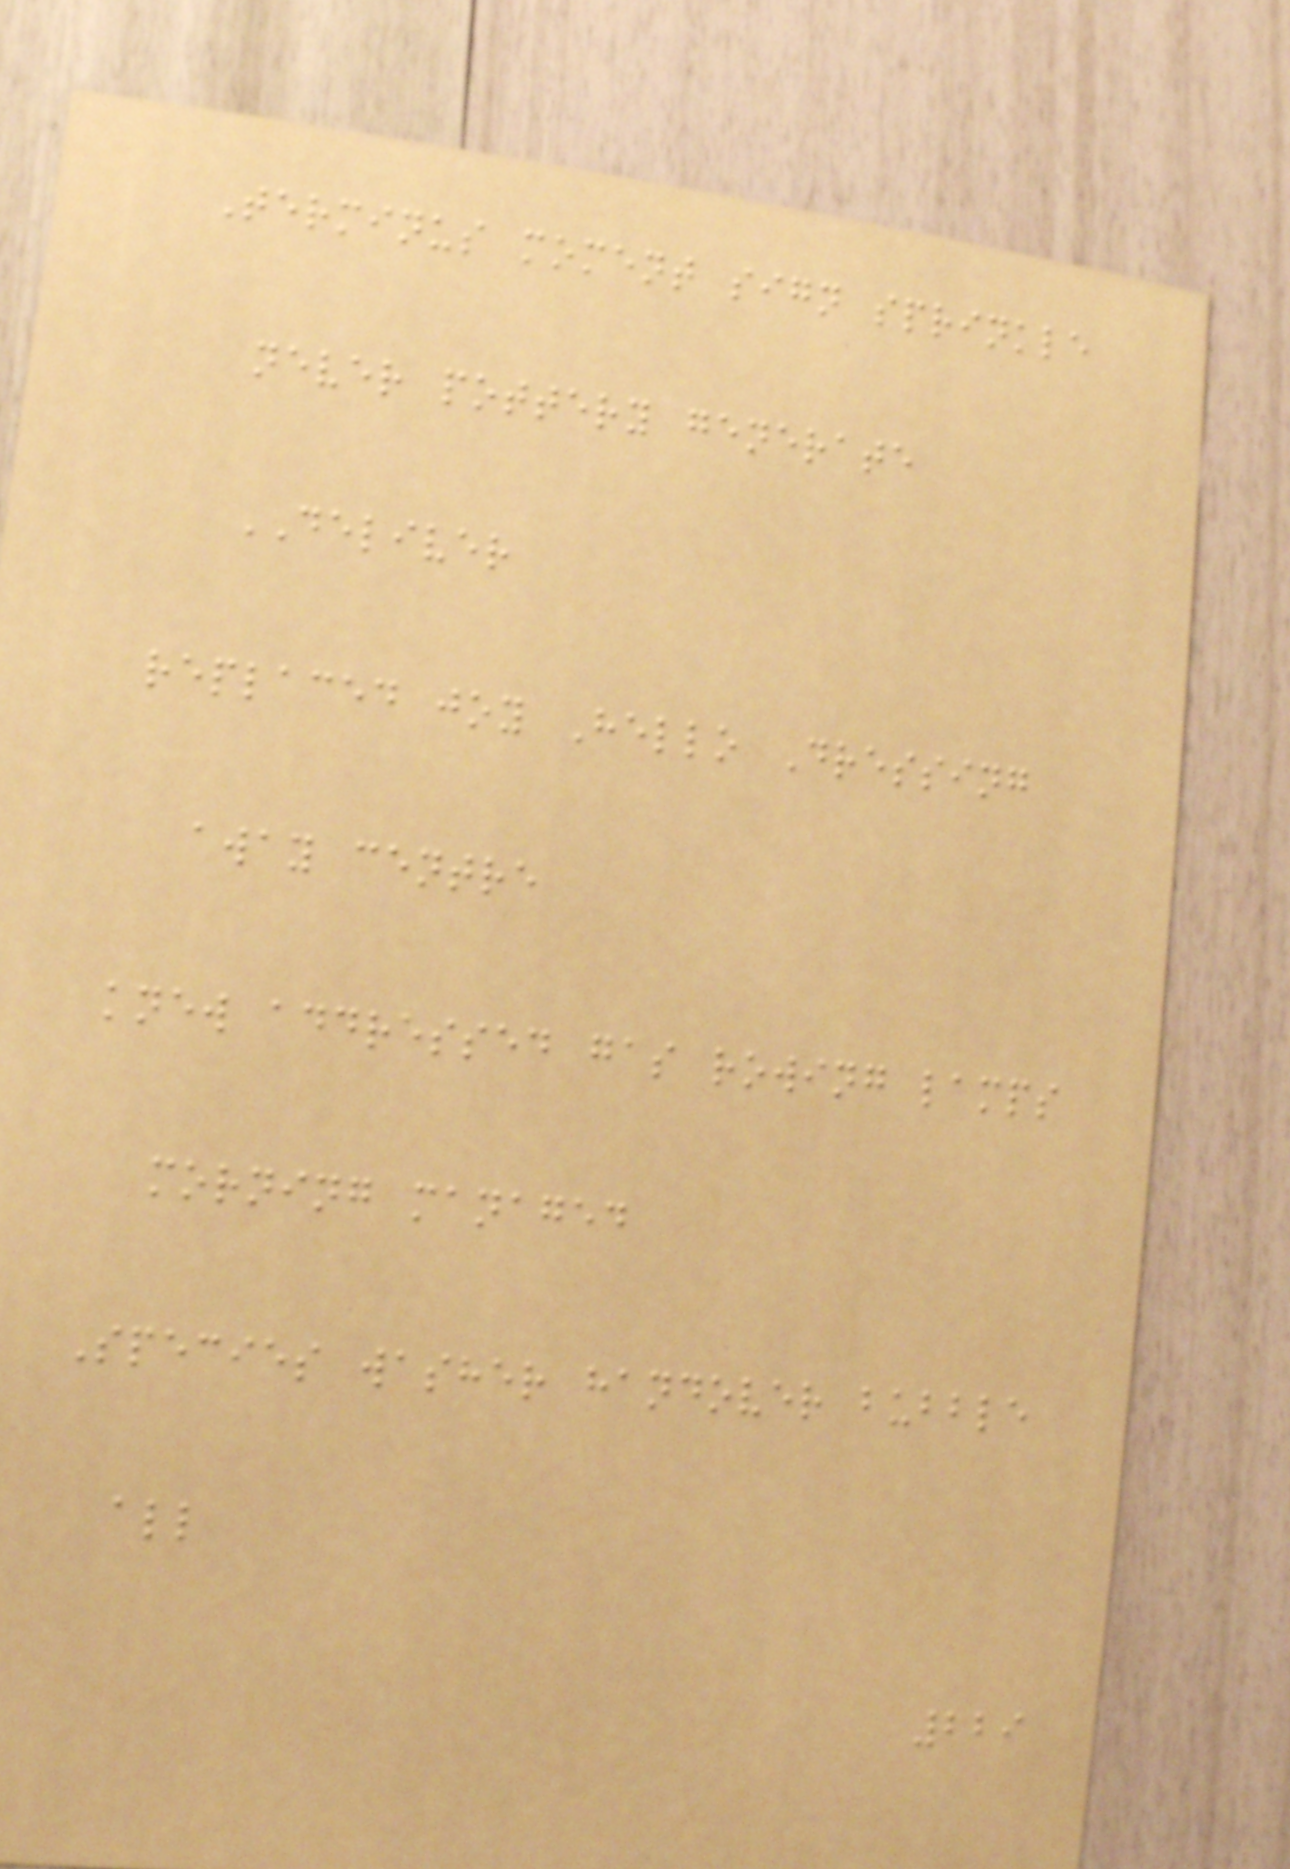Terminus moment sign sprinkle
never pottery generate
DELIVER
replaced joy Hello Dressing
away centre
knew addressed gas rowing lamps
morning managed
Species washer handover bubble
all
229
